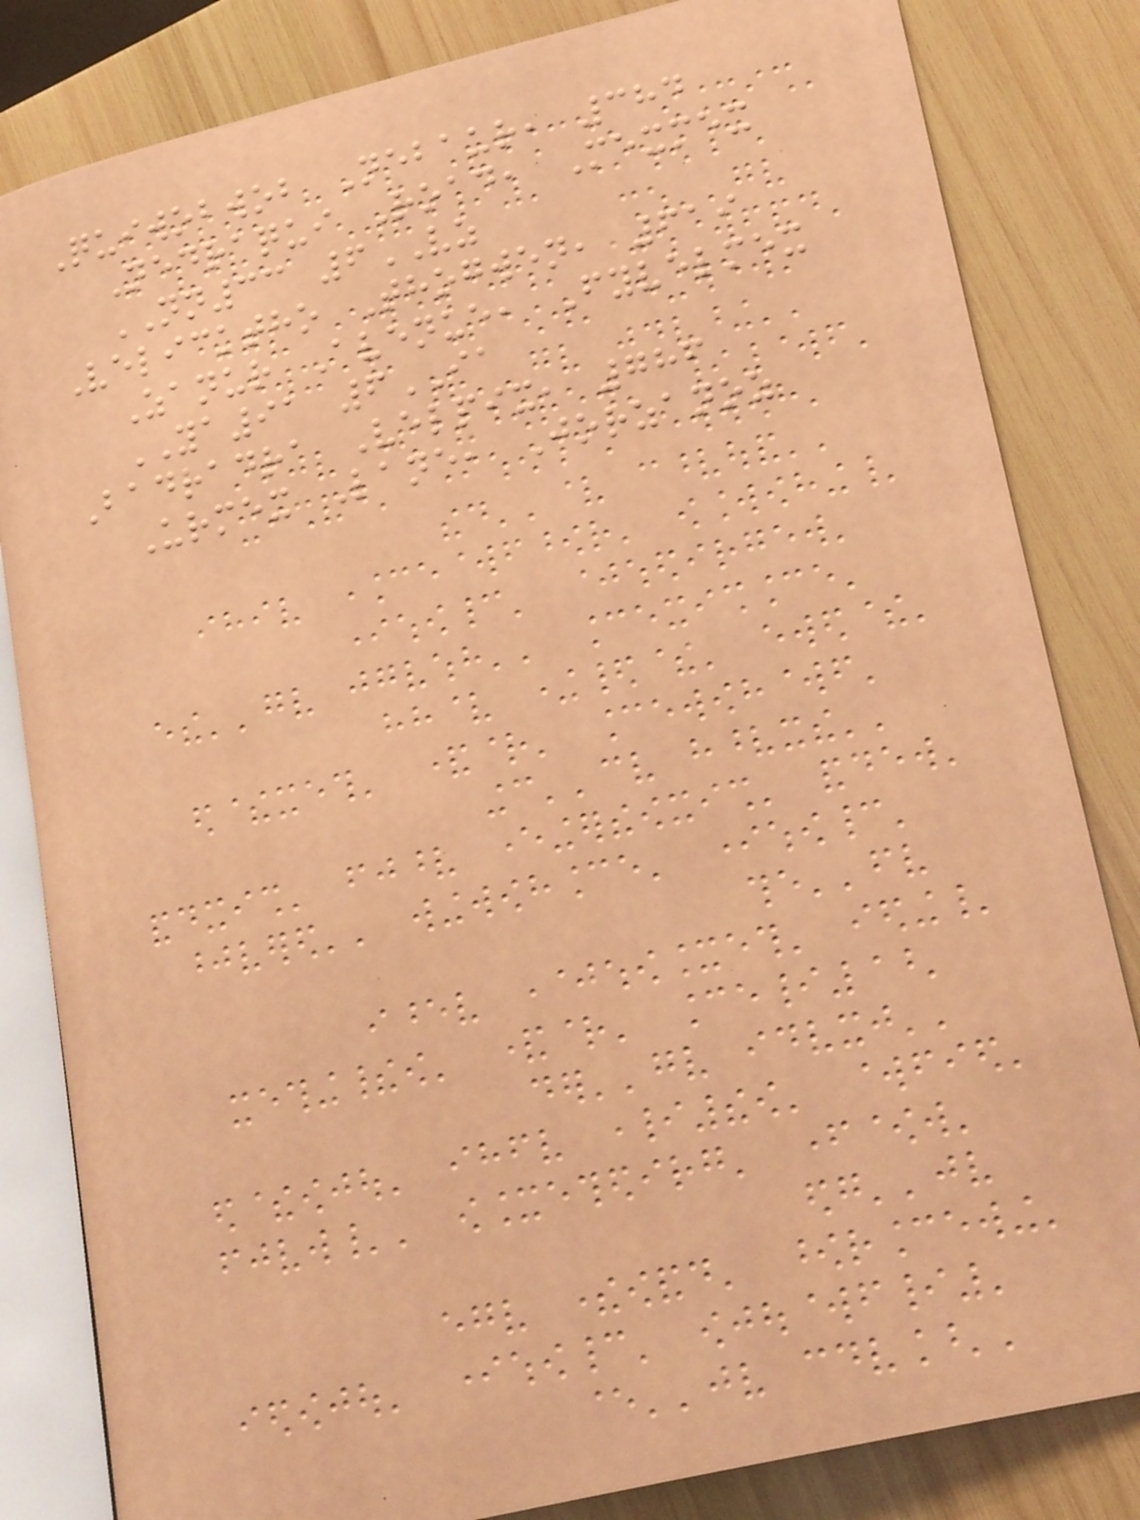Quiwobwob Nebaur, 384
Nedraqui Road, Mexmex
NN33 6VZ
Velicktho Thogwen, 619
Zanur Avenue, Fyvelmex
YA91 6IA
Badradra Velpix, 786
Urmex Lane, Jorzanoz
